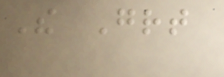The Great
